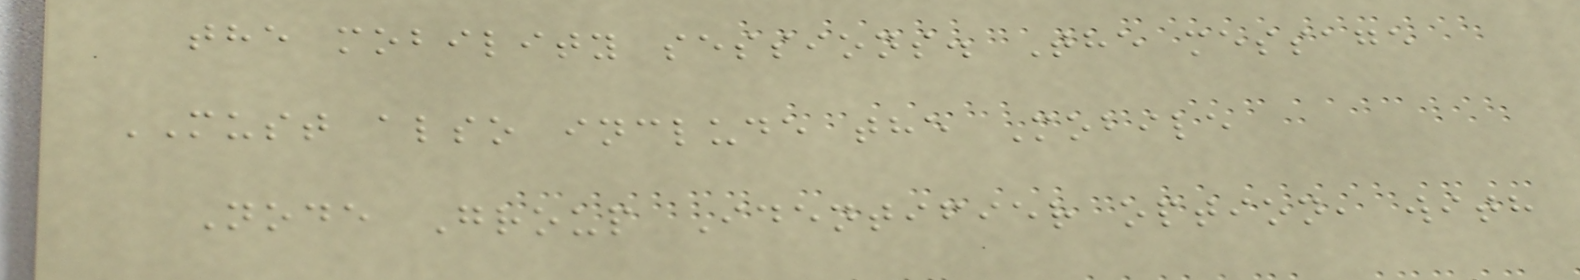the mobility sessions. The message
MUST also include the Mobile
Node Group Identifier option, with
